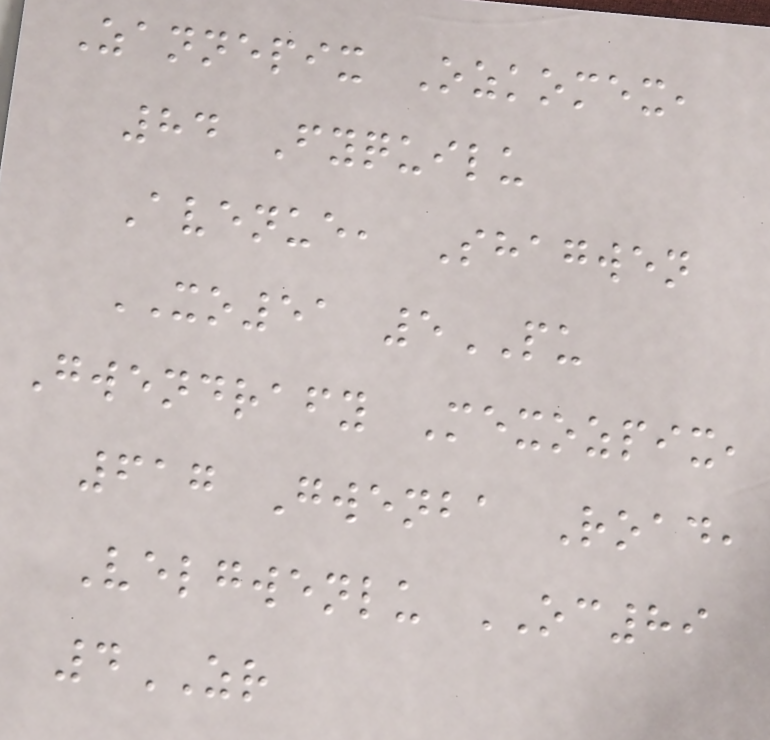Zannepix Ozkomex,
84 Fyquilu
Avenue, Shagwen
XO51 5PU
Gwendrafy Mexozpix,
617 Gwenba Road,
Velgwenlu OC89
4ZR
